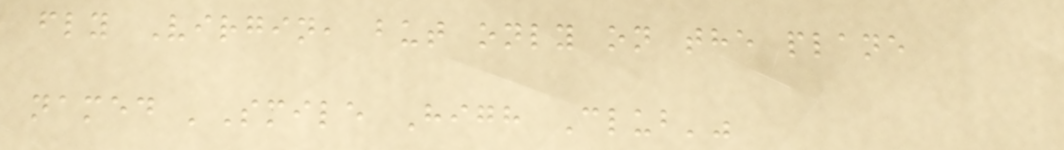fly Virgin, but only on the plane
named 'Smile High Club'"
